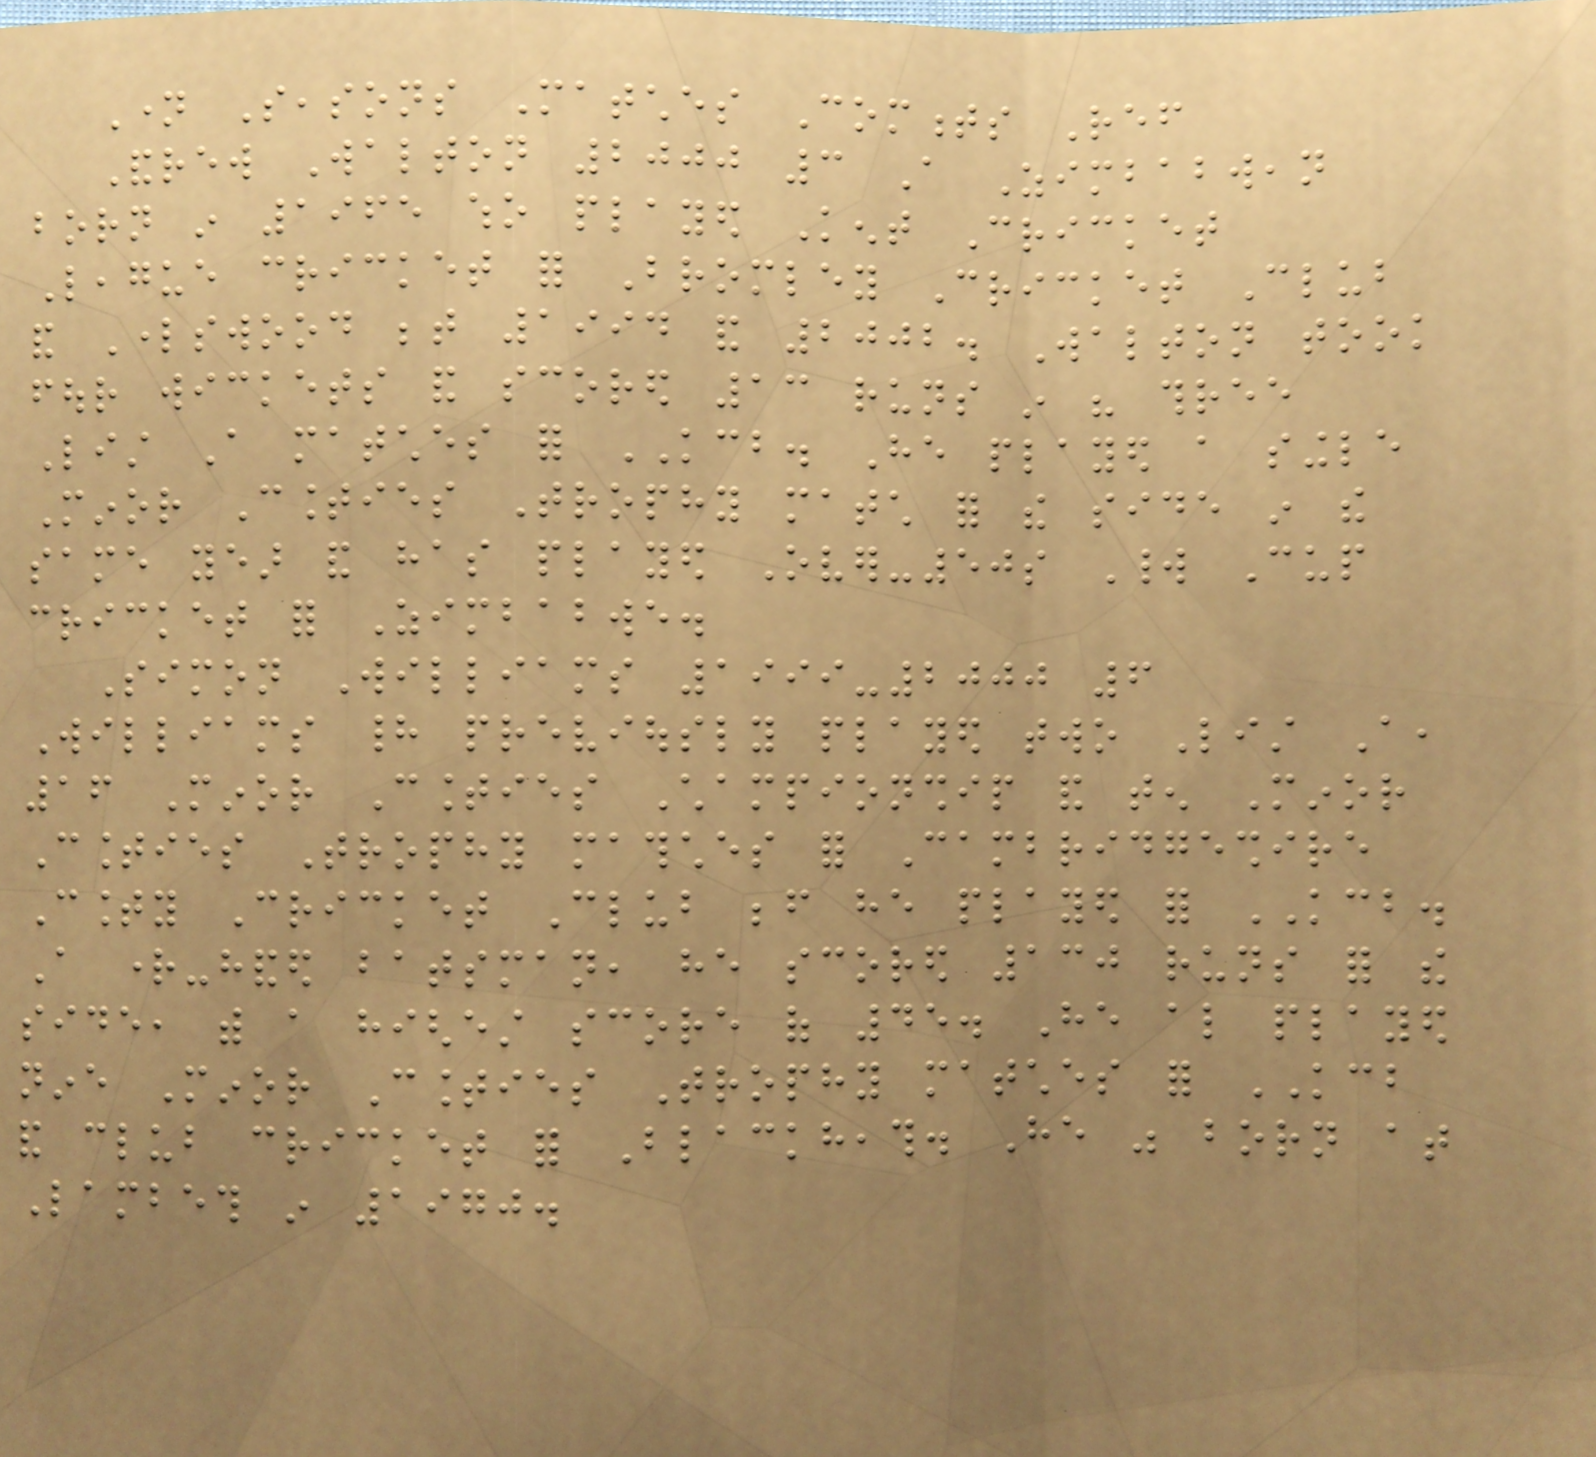Name Seasons Matches Comments Ref
Andrew Walton 2000 3 A Zimbabwean
born in 1965 who played Kent Cricket
League cricket for Bromley Cricket Club
and Lordswood between 1994 and 2002. Walton took
four wickets and scored 13 runs in his three
List A matches for KCB. He played a single
Minor Counties Trophy match for the side in the
same year and has played Over-50s World Cup
cricket for Zimbabwe.
Simon Williams 1999-2000 6
Williams had previously played two List A,
16 Minor Counties Championship and ten Minor
Counties Trophy mathches for Cambridgeshire
County Cricket Club before he played for KCB.
A right-handed batsman, he scored 130 runs for the
side, with a highest score of 45. He also played
nine Minor Counties Trophy matches for KCB
and club cricket for Blackheath. He was born at
Lambeth in 1970.
